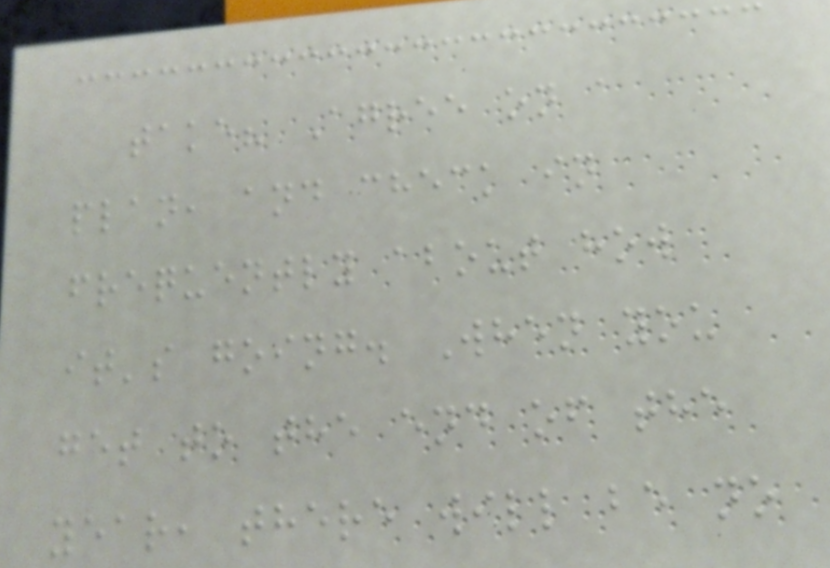take? Agree on a
plan, and check in
frequently about how
it's going. When you
get to the end of the
year, there will be no
